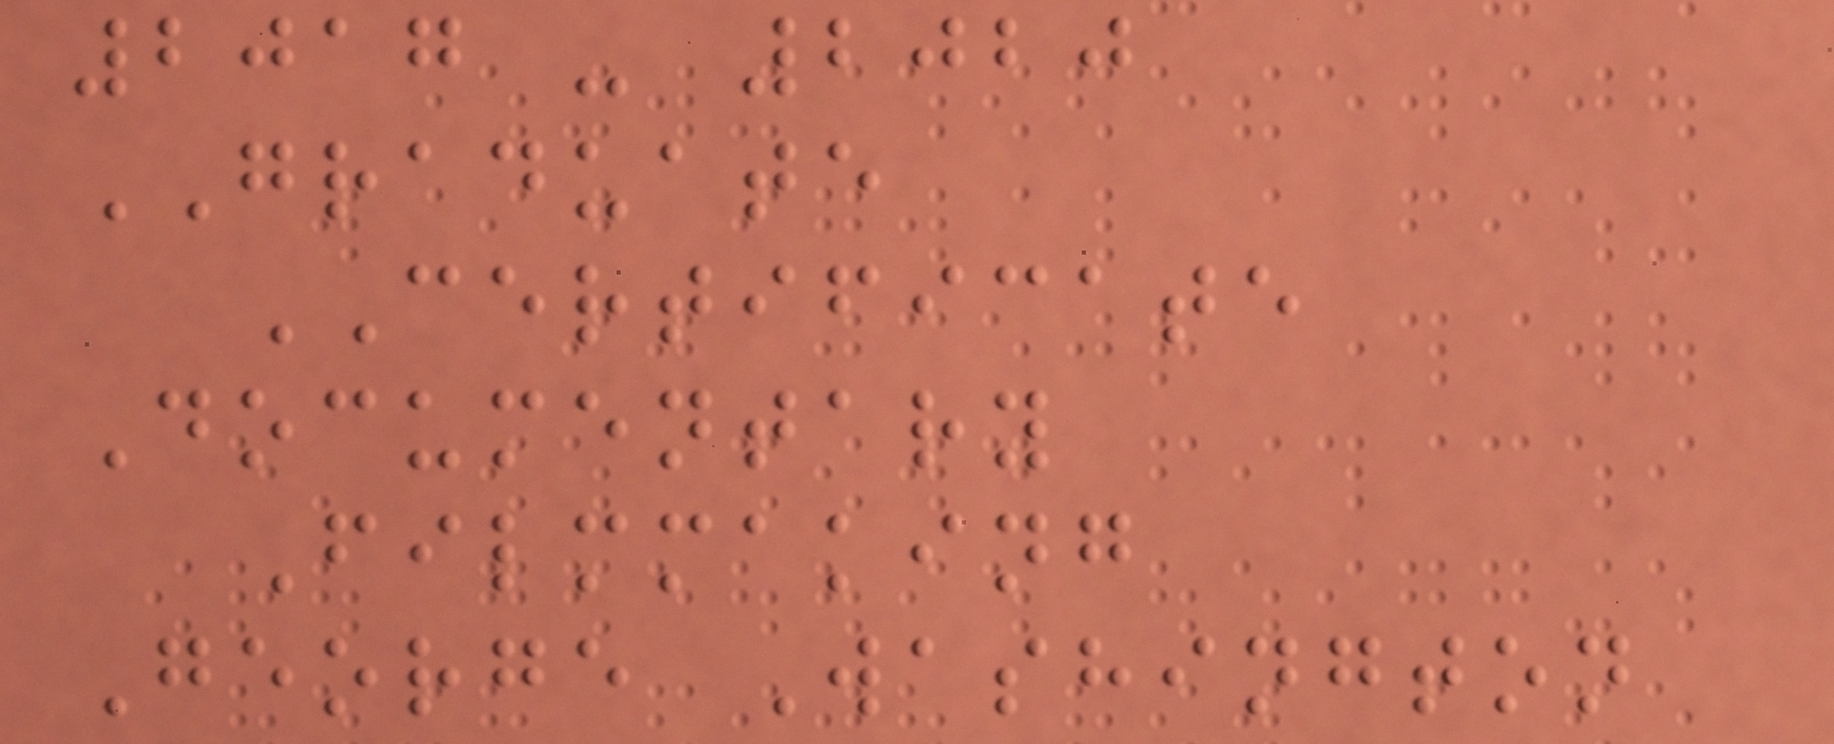2017 - 2020
GRADUATE
CERTIFICATE
Documentary
Filmmaking
George Washington
